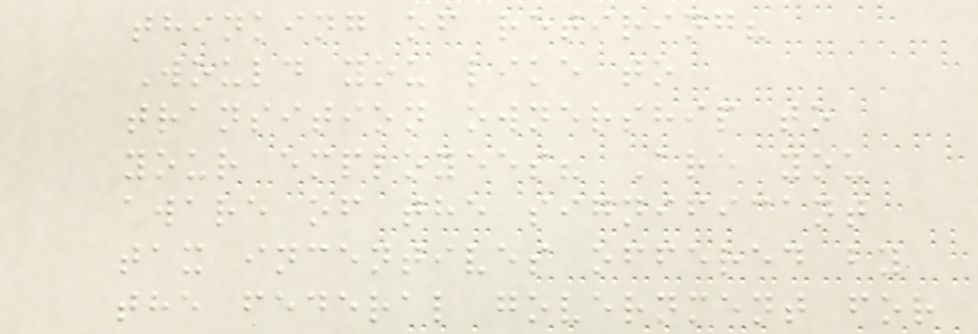thinking of retiring?
Would you like to
transition ownership to
your employees? Are you
aware of the significant
tax incentives offered by
the federal government for
